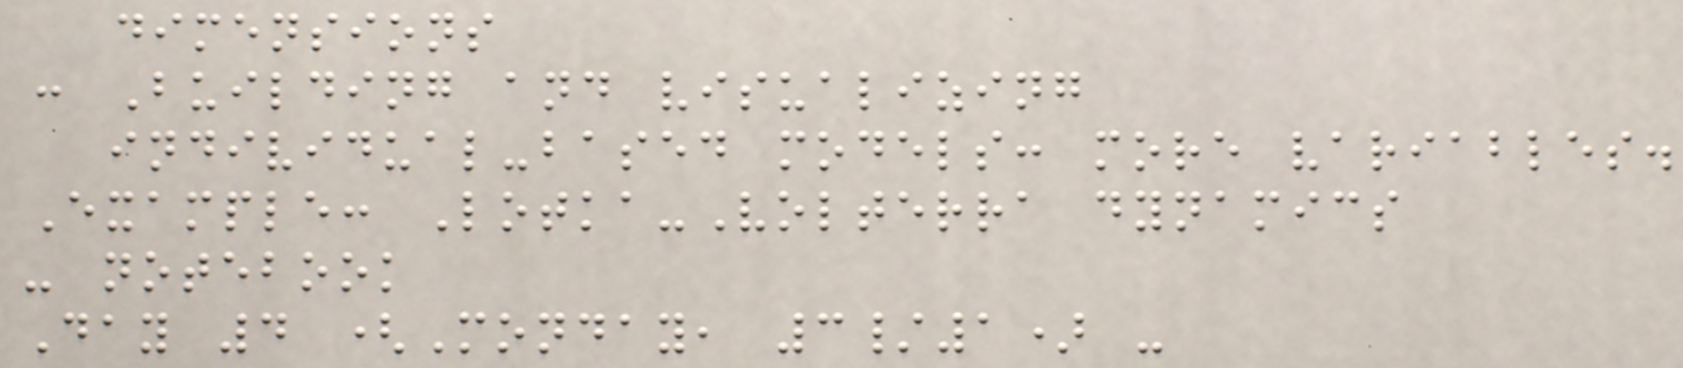dimensions
: Building and visualizing
individual-based models: more variables.
Example: Lotka-Volterra dynamics
- notebook
Day 4 (Monday, 3/1) -
